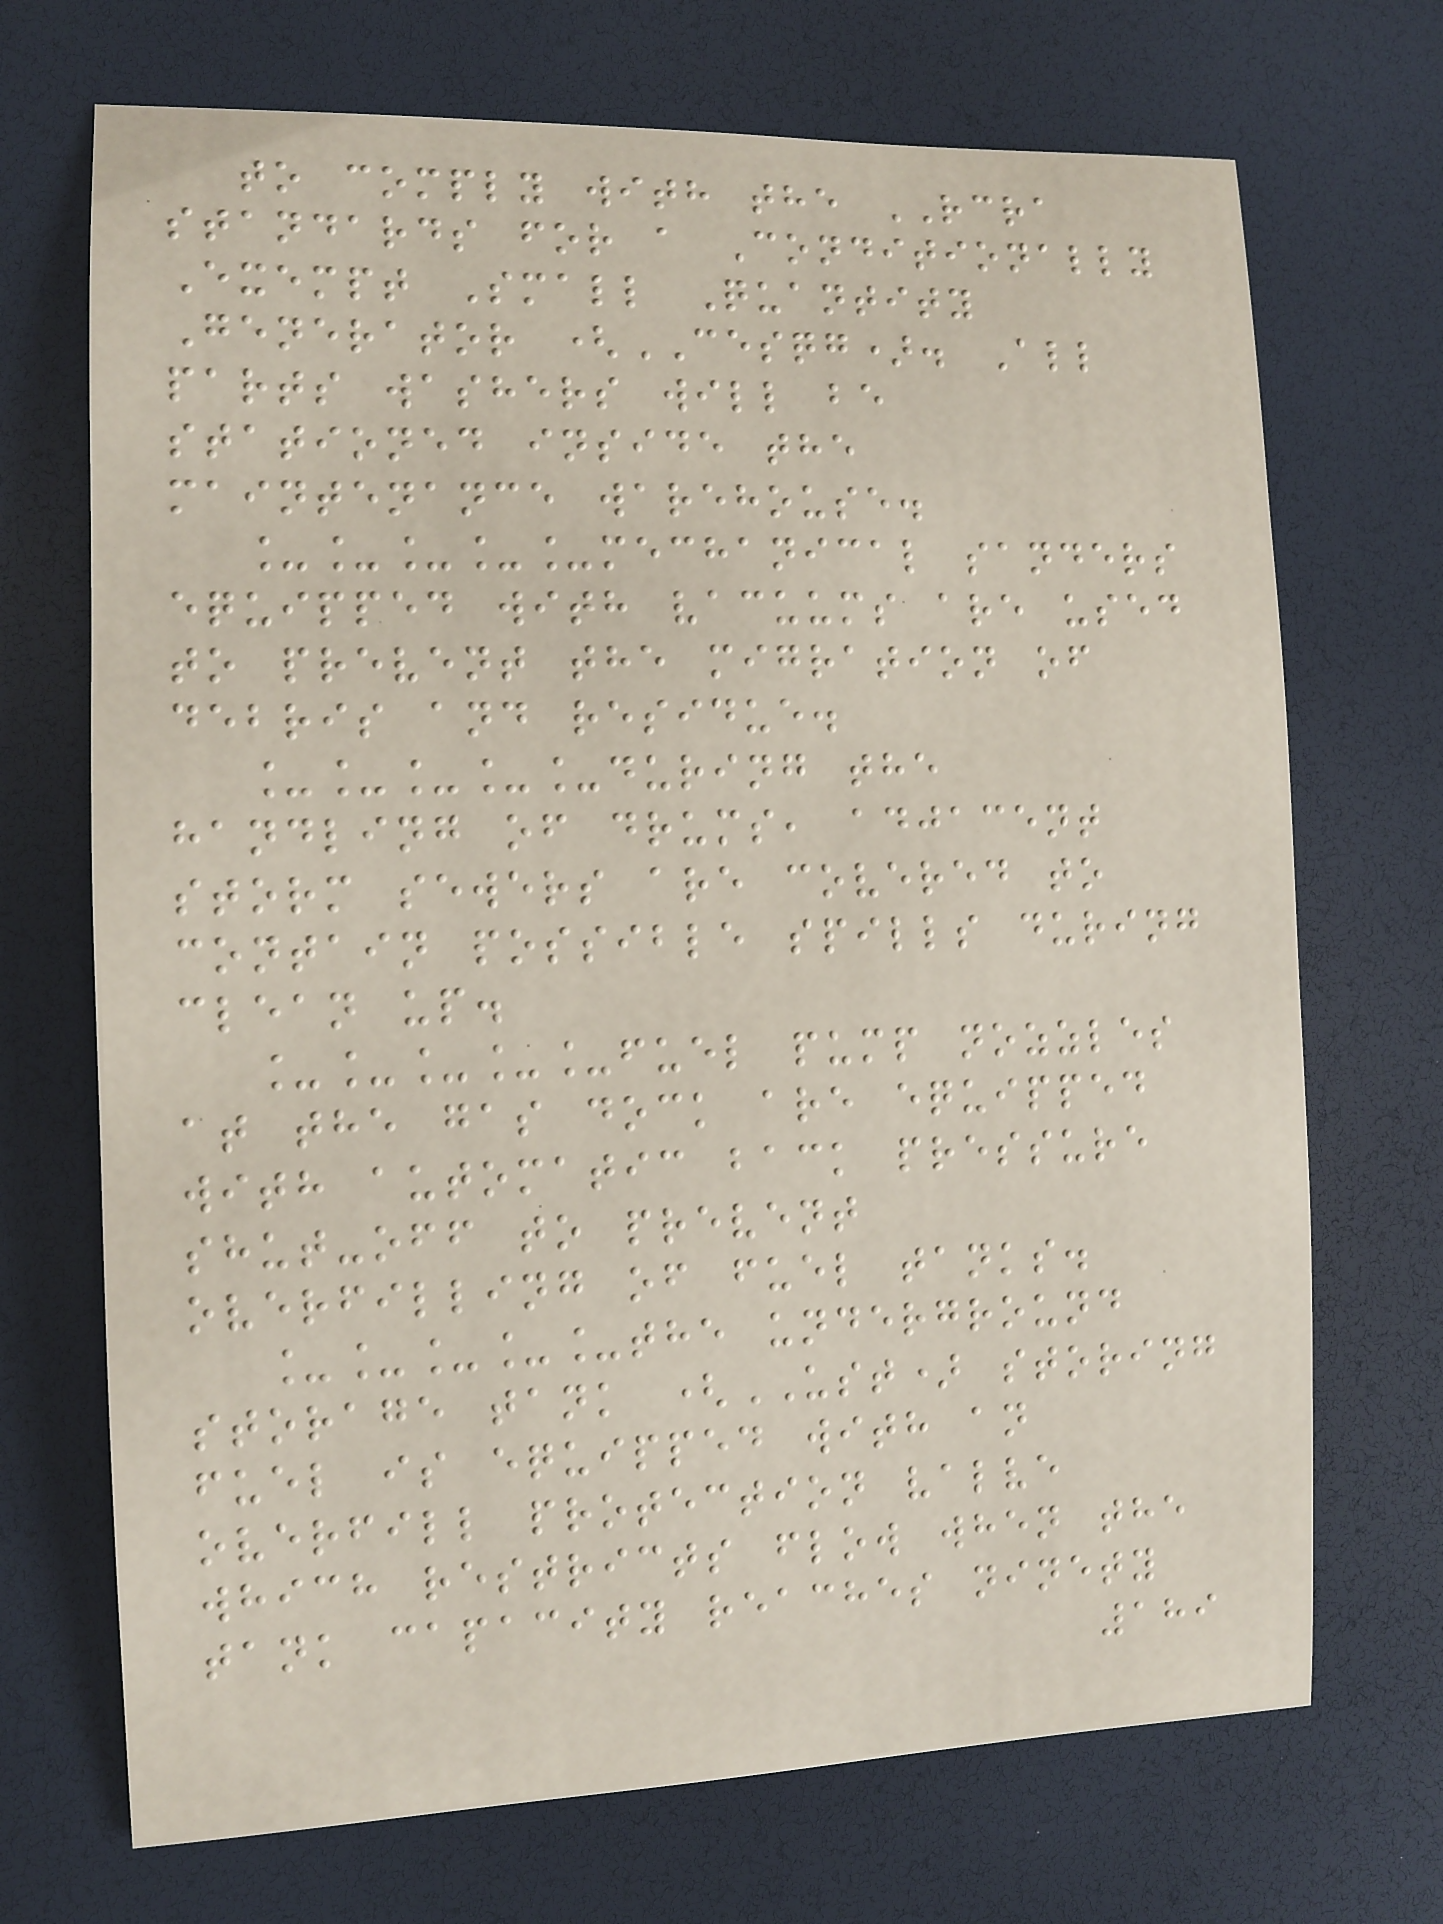to comply with the RCRA
standards for a Conditionally
Exempt Small Quantity
Generator (CESQG). All
parts washers will be
stationed inside the
maintenance warehouse.
_____mechanical sanders
equipped with vacuums are used
to prevent the migration of
debris and residue.
_____during the
handling of drums, adjacent
storm sewers are covered to
contain possible spills during
clean up.
_____fuel pump nozzles
at the gas dock are equipped
with automatic back pressure
shut-off to prevent
overfilling of fuel tanks.
_____the underground
storage tank (UST) storing
fuel is equipped with an
overfill protection valve
which restricts flow when the
tank capacity reaches ninety
189
